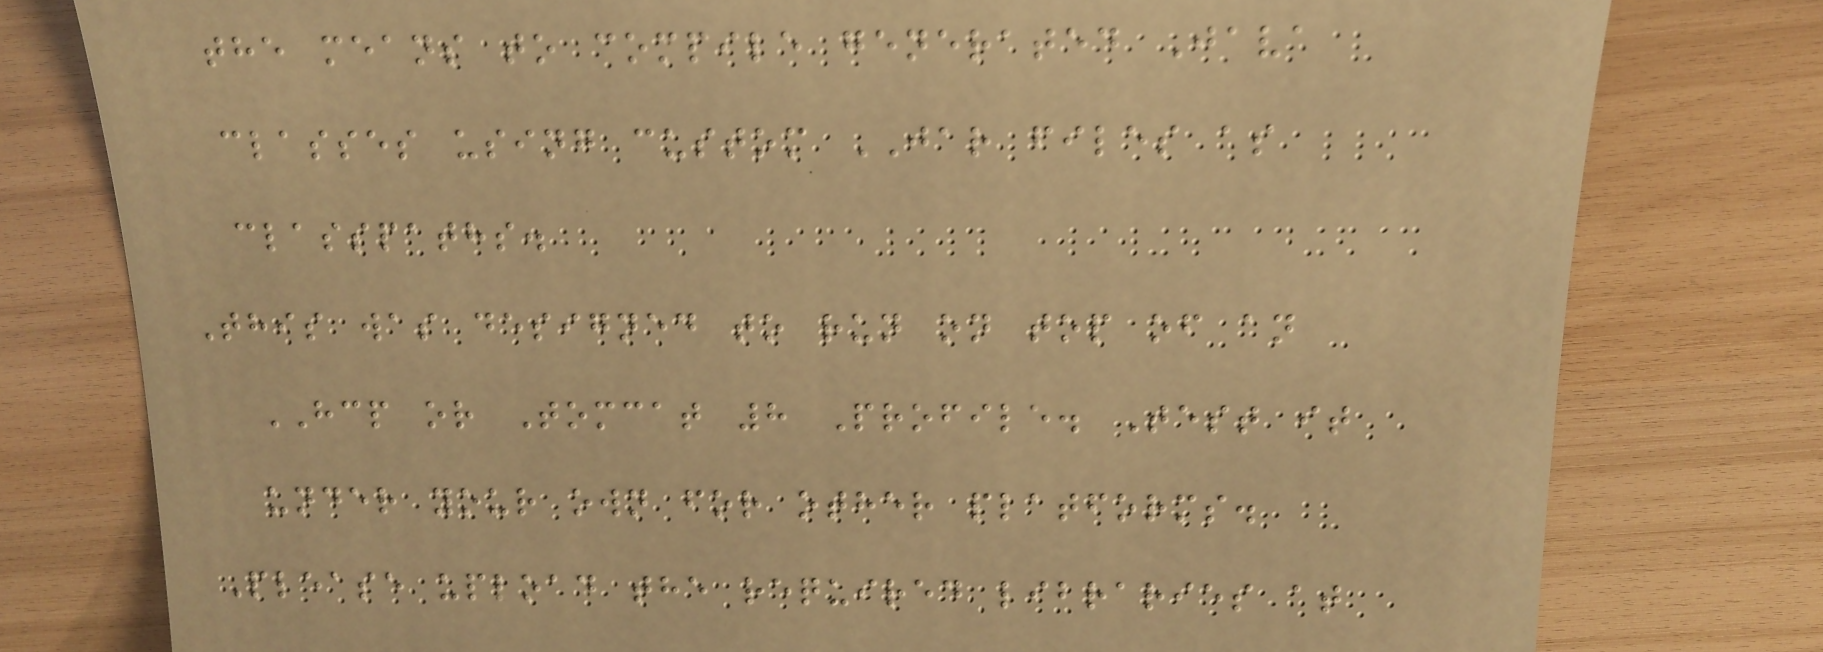the means to compile generated Java
classes using custom JAR files as
classpaths.
This was designed to run on top of an
HCP or Tomcat 8 Profile. Test it
under your own for other platforms.
Please upload the required libraries at
